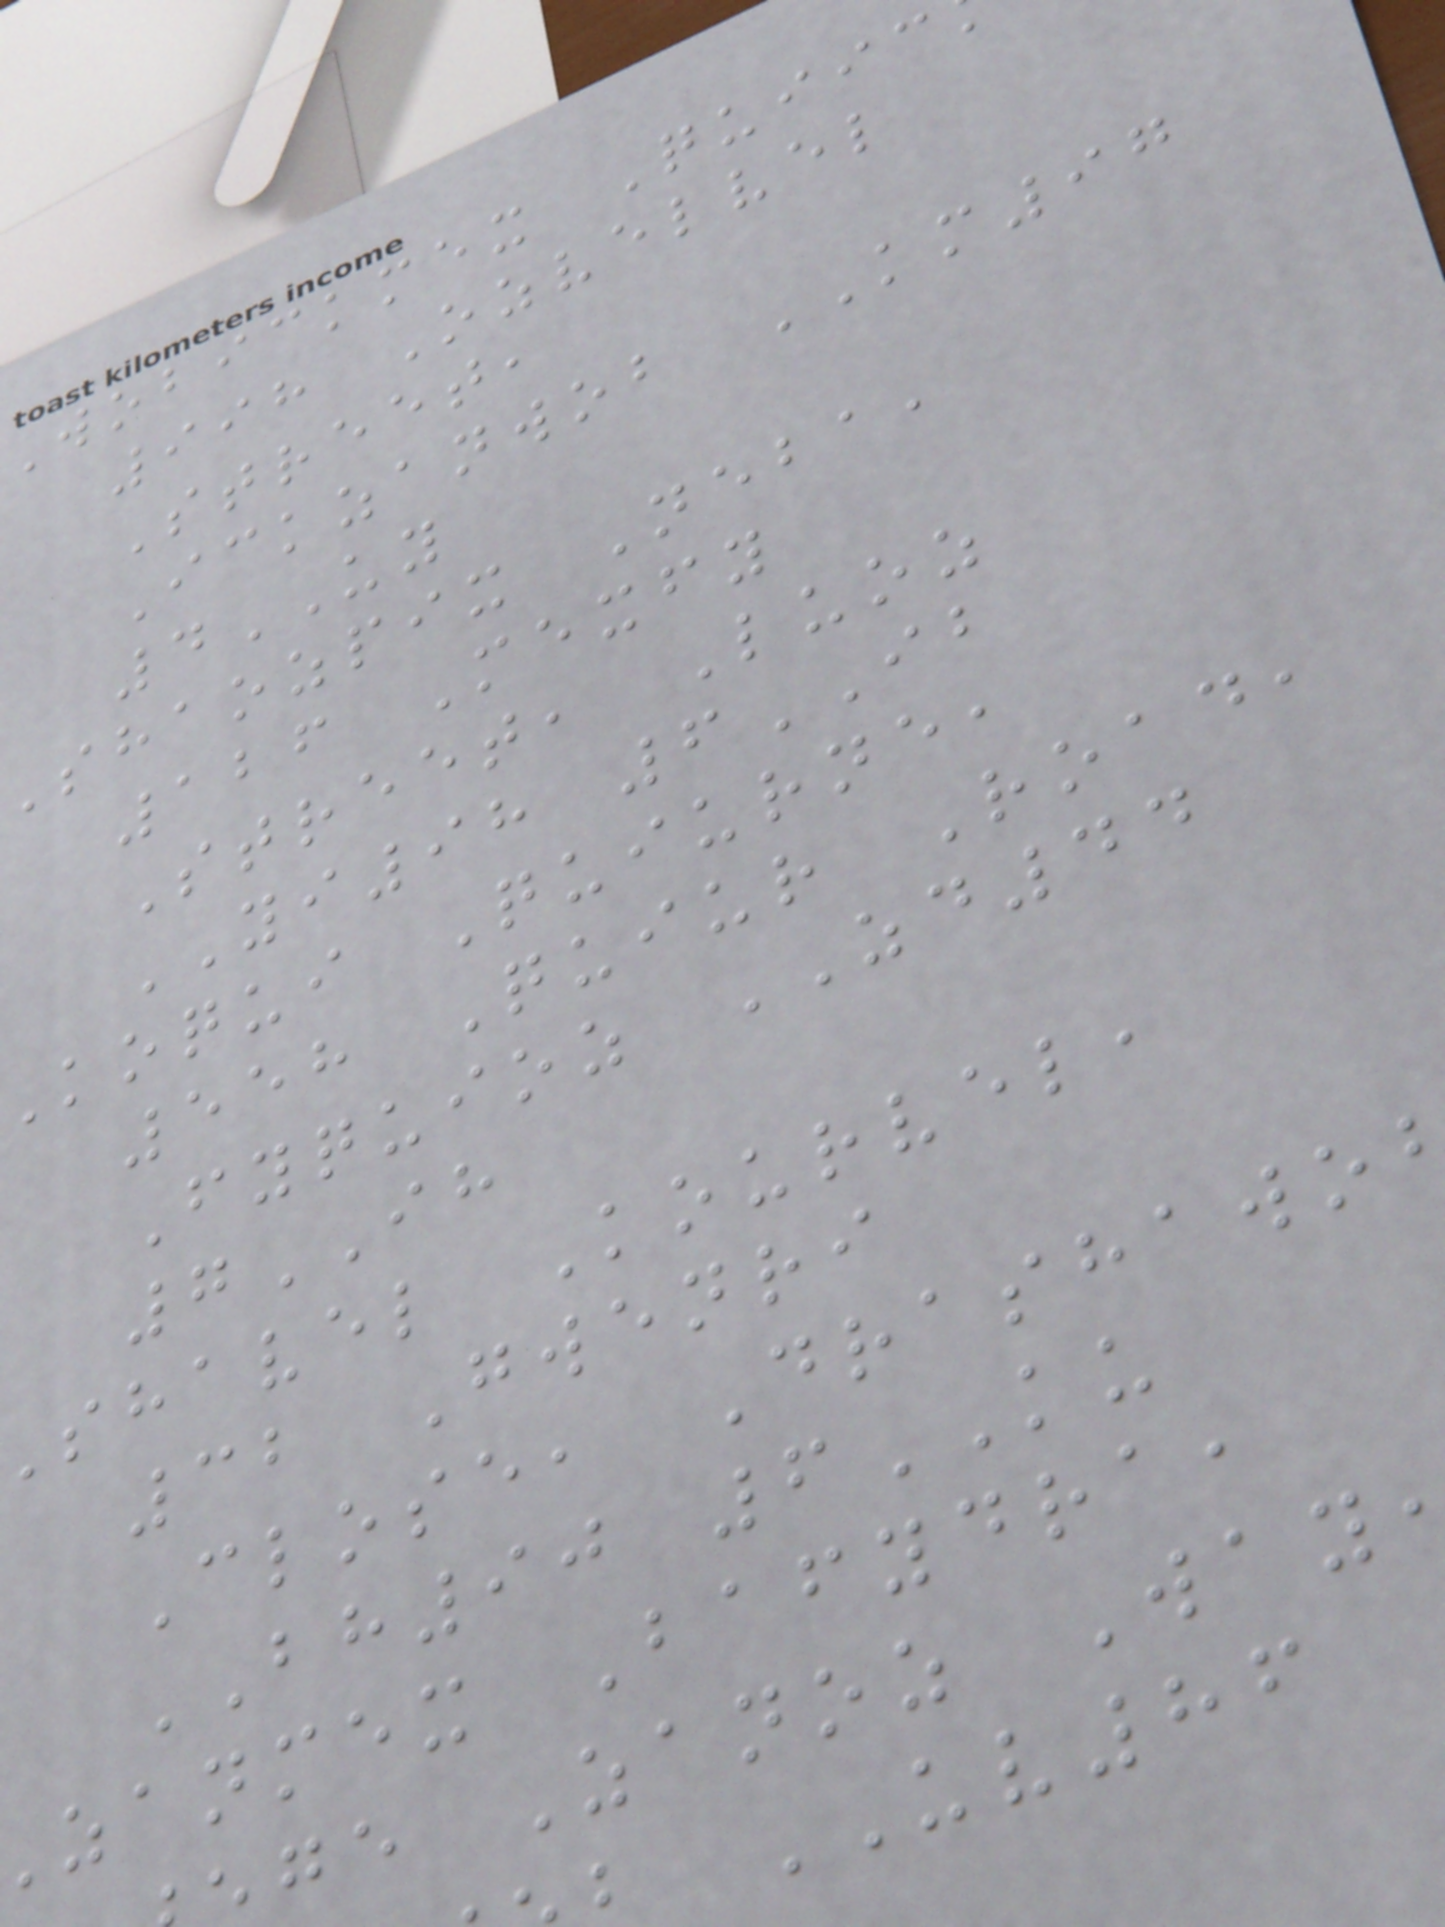Wobickmex Quiic
998 Ozvelvel
Street,
Ickzanwob KM97
4UY
Shaozpix Neba,
126 Mexfy
Street, Luoz
YI98 6IB
koqui Quiurne,
558 Quiur Road,
Fyquioz ZD44
7IH
shavel Kourvel,
32 Gwenri
Close, Drashawo
BH90 6KU
zanmex Bafydra,
ge Zanoz Way
UV86
